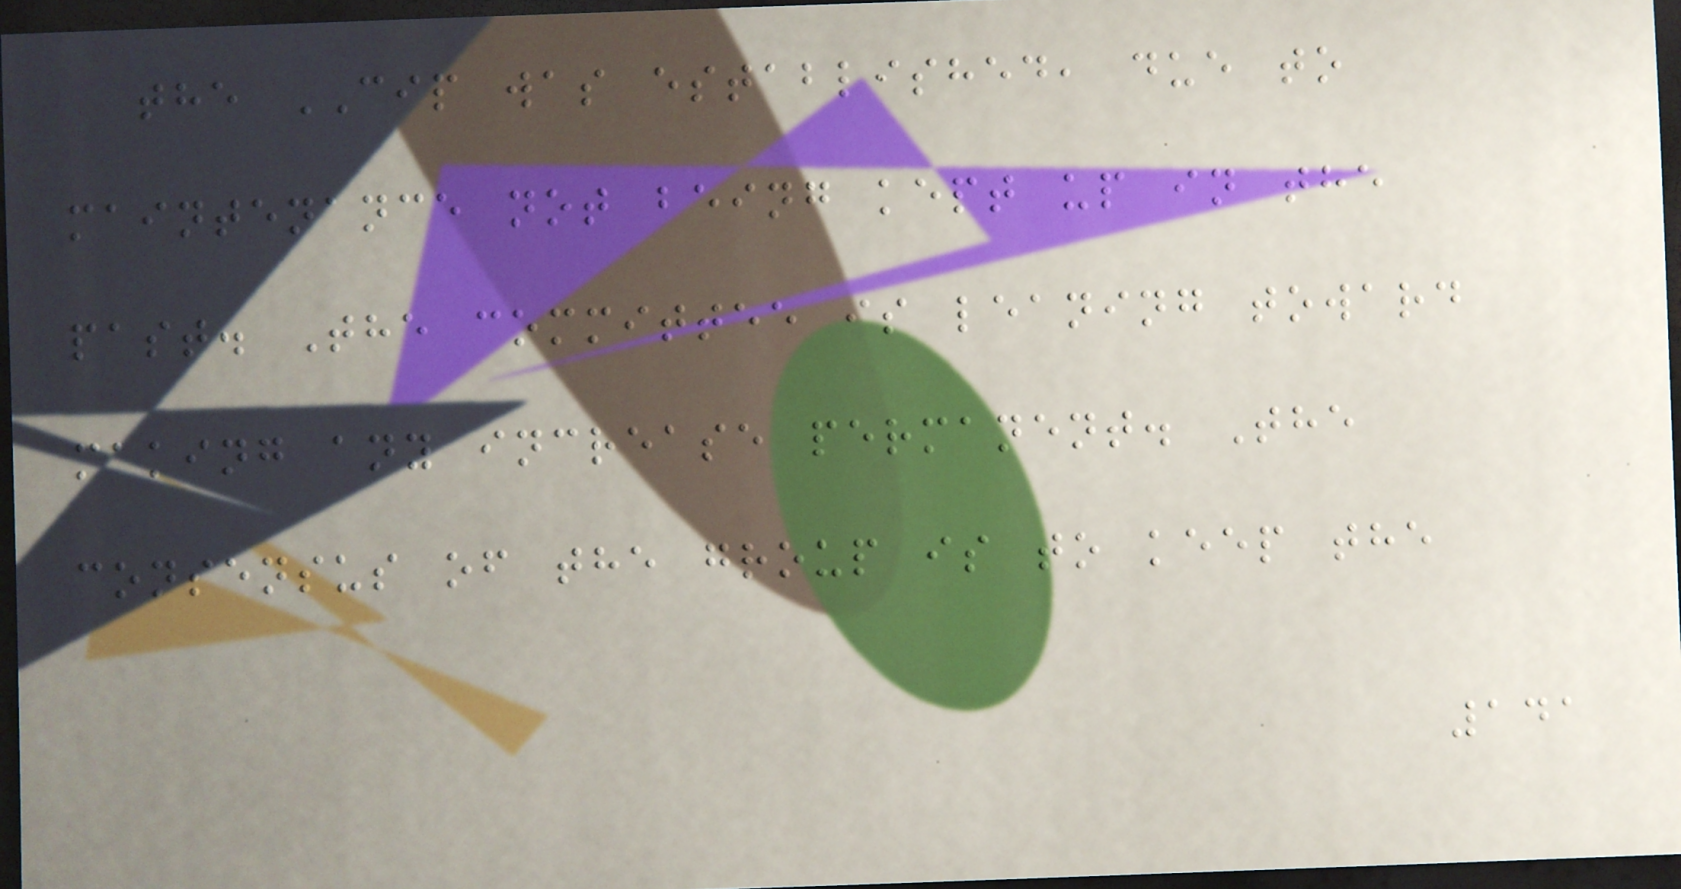the CIP was established, due to
maintenance not being kept up in the
past. The committee is leaning toward
making any increase permanent. The
consensus of the group is to keep the
141
